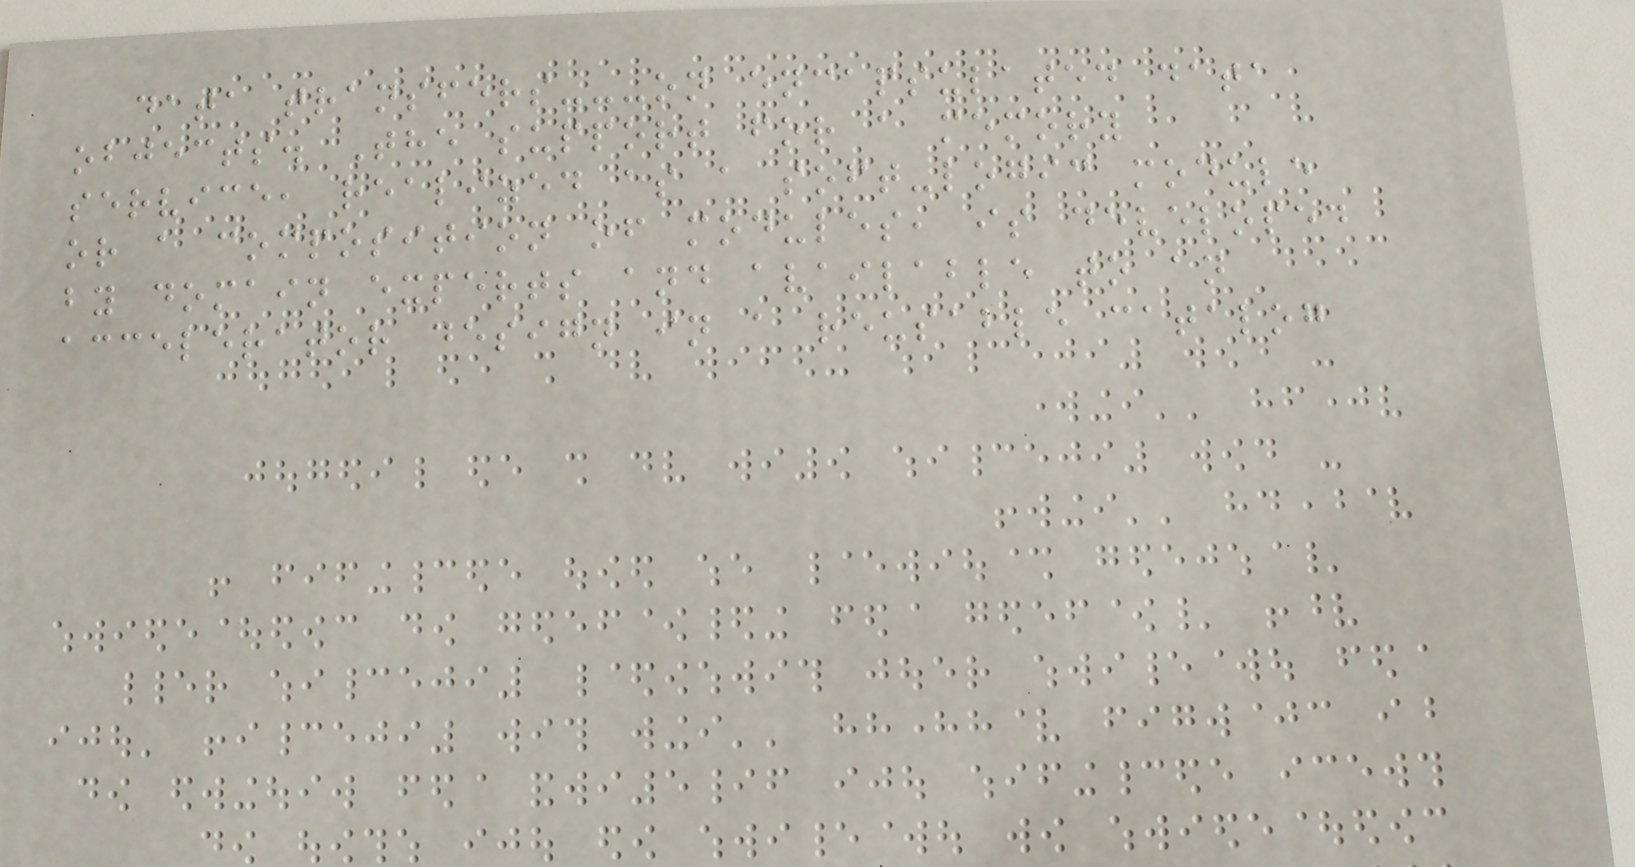data transfers---on encapsulated data
objects. The support for a memory
service, realized as a soft-logic module
or a composition of modules, is developed
by domain experts and available to an
accelerator design in a reusable catalog
